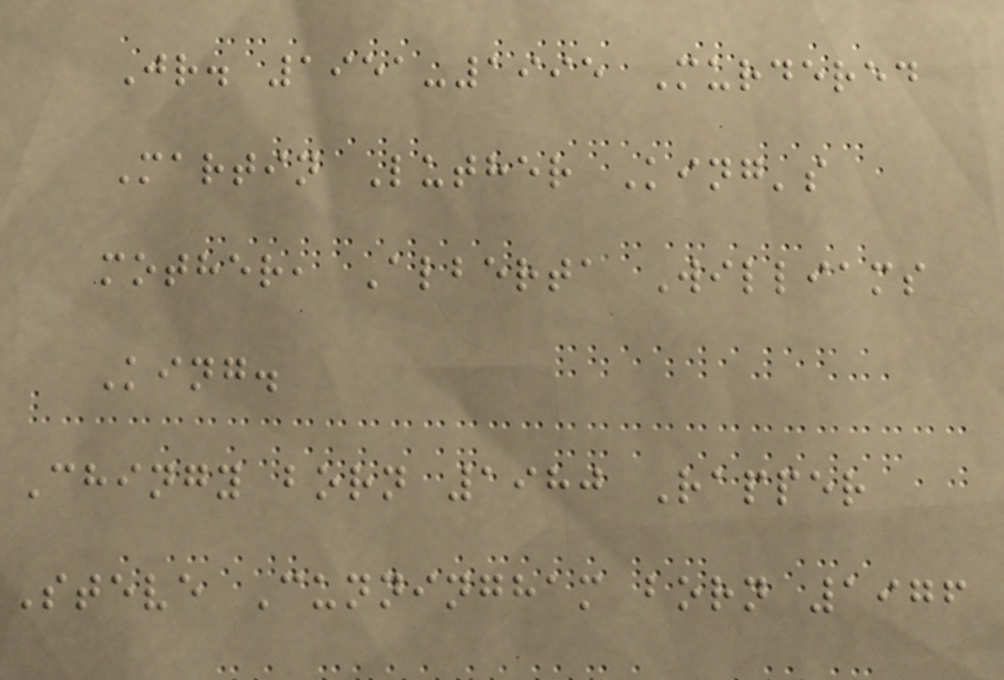Jr. 1951-1995 Murdered
Martin Luther King's
mother, Alberta Williams
King.
Chingy born 1980 Rapper
Steve Cunningham born 1976
